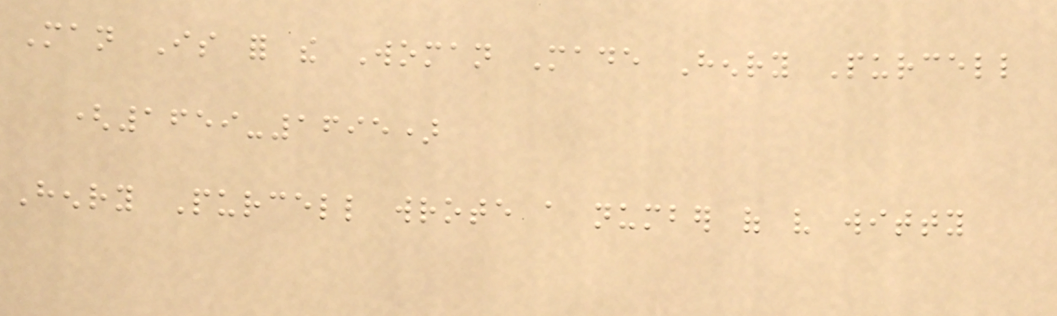Man Is for the Woman Made Henry Purcell
(1659-1695)
Henry Purcell wrote a number of very witty
